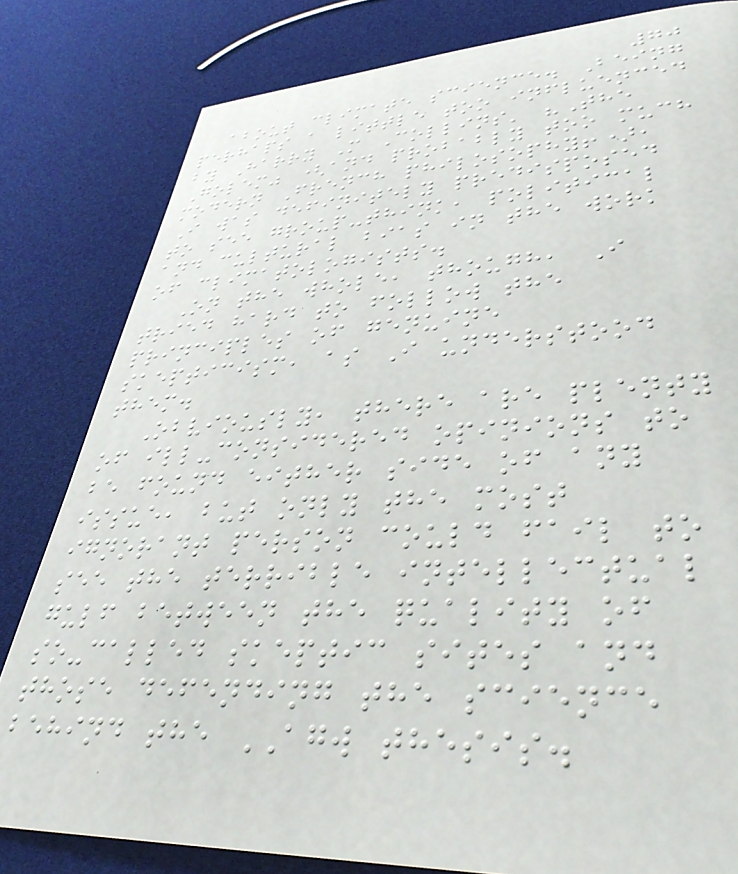70
about climate science. Being
perhaps a little too influenced
by Harry M Collins' "The
Golem" (and probably too much
modern French philosophy!),
I was definitely predisposed
to see group-think, political
and cultural bias in the work
of climatologists.
On the whole, though, I
tried hard to follow the
principles of genuine
skepticism, as I understood
them.
Obviously, there are plenty
of ill-considered opinions to
be found either side of any
issue, but only the most
ignorant person could fail to
see the terrible intellectual
gulf between the quality of
so-called skeptic sites and
those defending the science
behind the AGW thesis.
